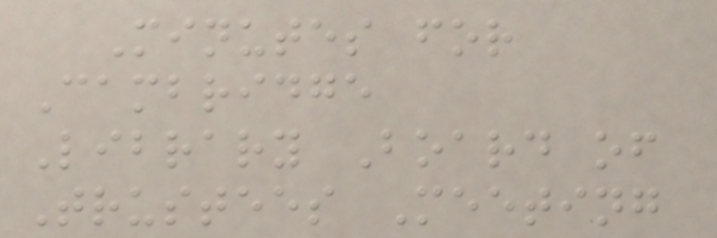Minutes for
Cambridge
Library Board of
Trustees Meeting
